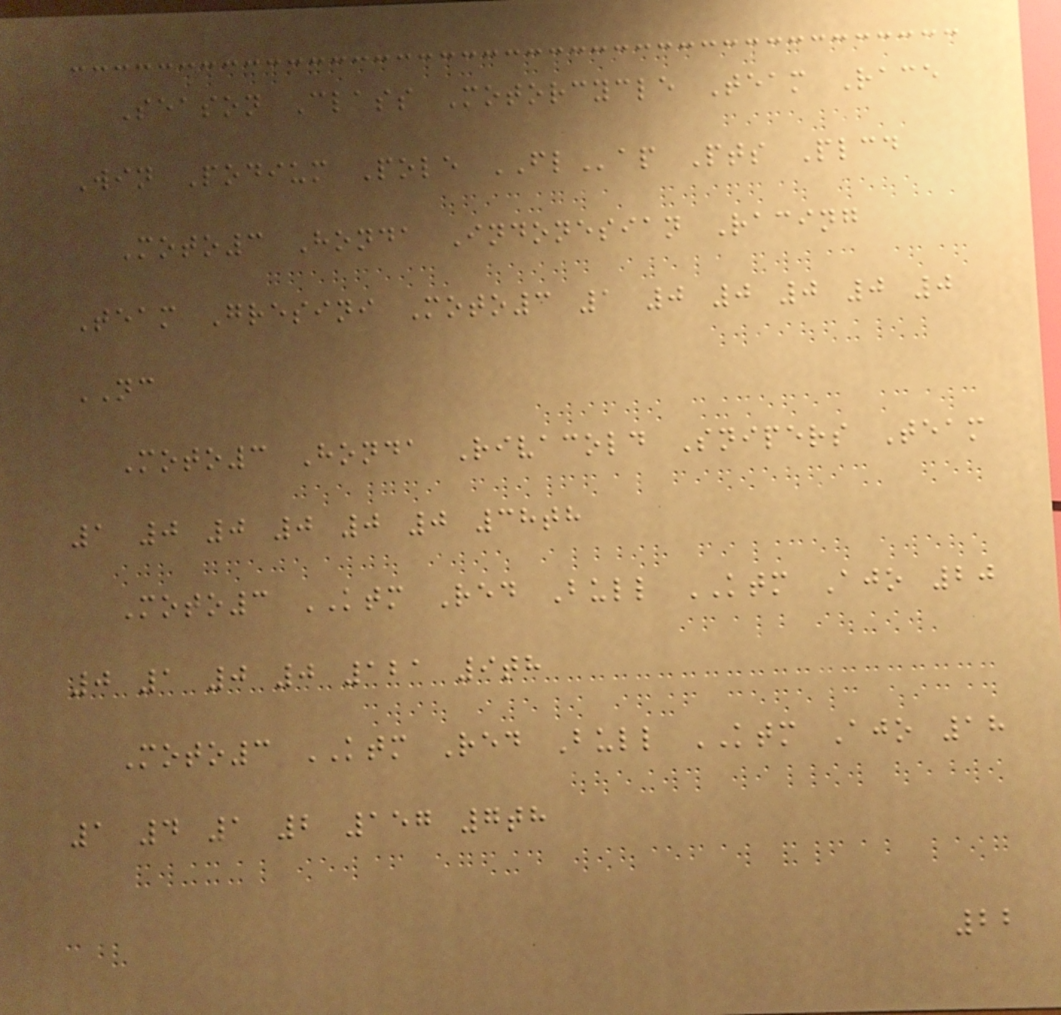Season Class Motorcycle Team Race
Win Podium Pole FLap Pts Plcd
Moto3 Honda Indonesian Racing
Team Gresini Moto3 1 0 0 0 0 0
NC
Moto3 Honda Rivacold Snipers Team
1 0 0 0 0 0 38th
Moto3 KTM Red Bull KTM Ajo 20
0 1 0 0 121 9th
Moto3 KTM Red Bull KTM Ajo 18
1 4 1 2 157 7th
22
